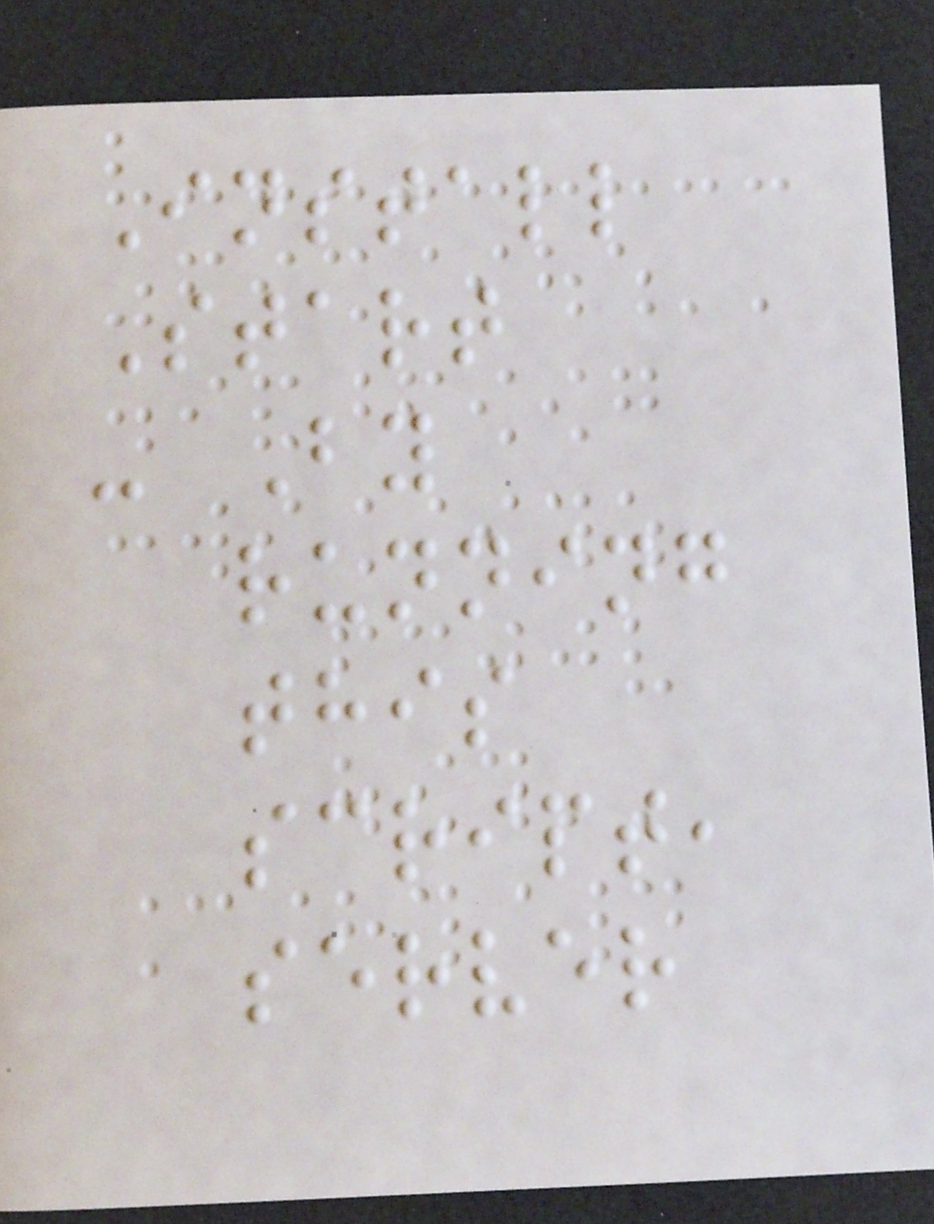Install
Start
- By
running
this
script,
server
